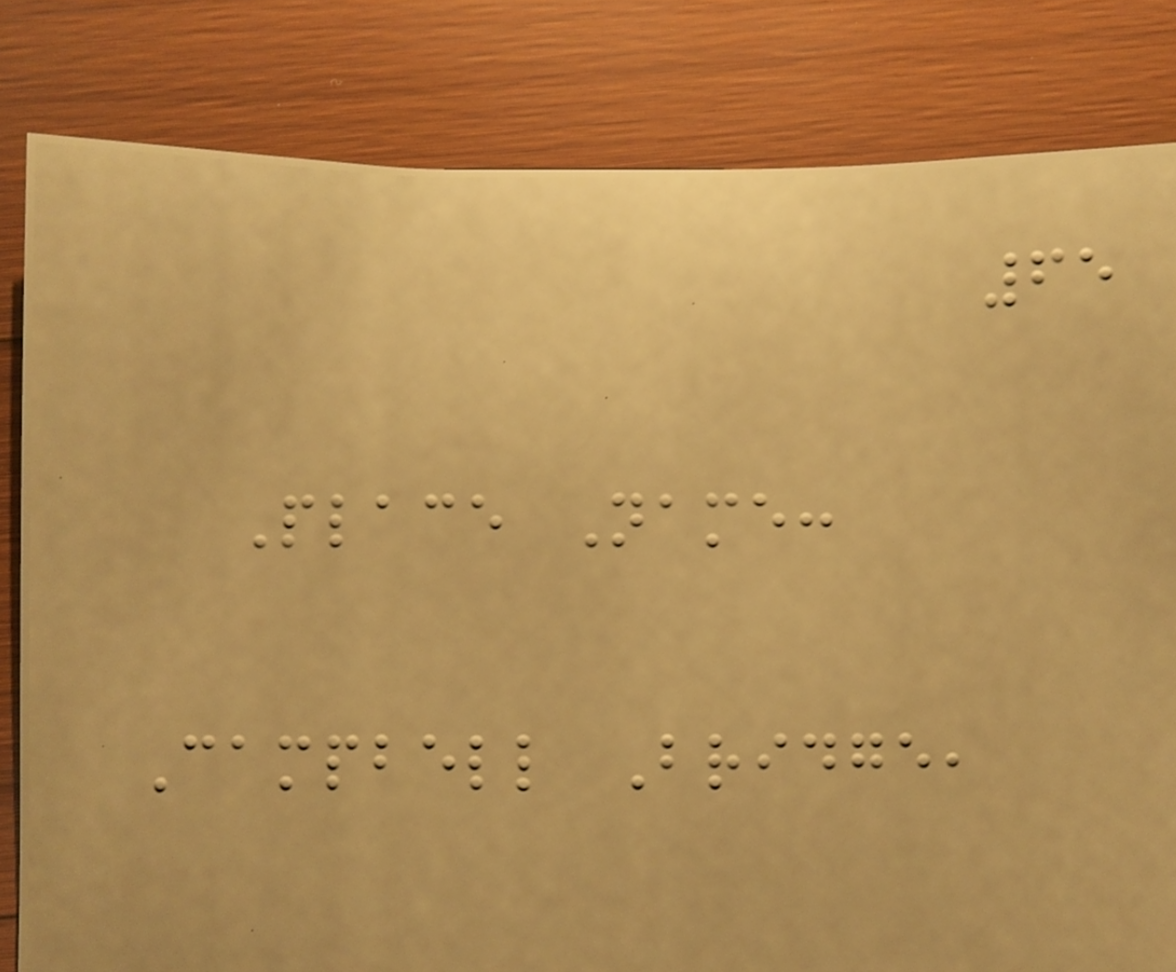65
Place Name:
Campbell Bridge,
